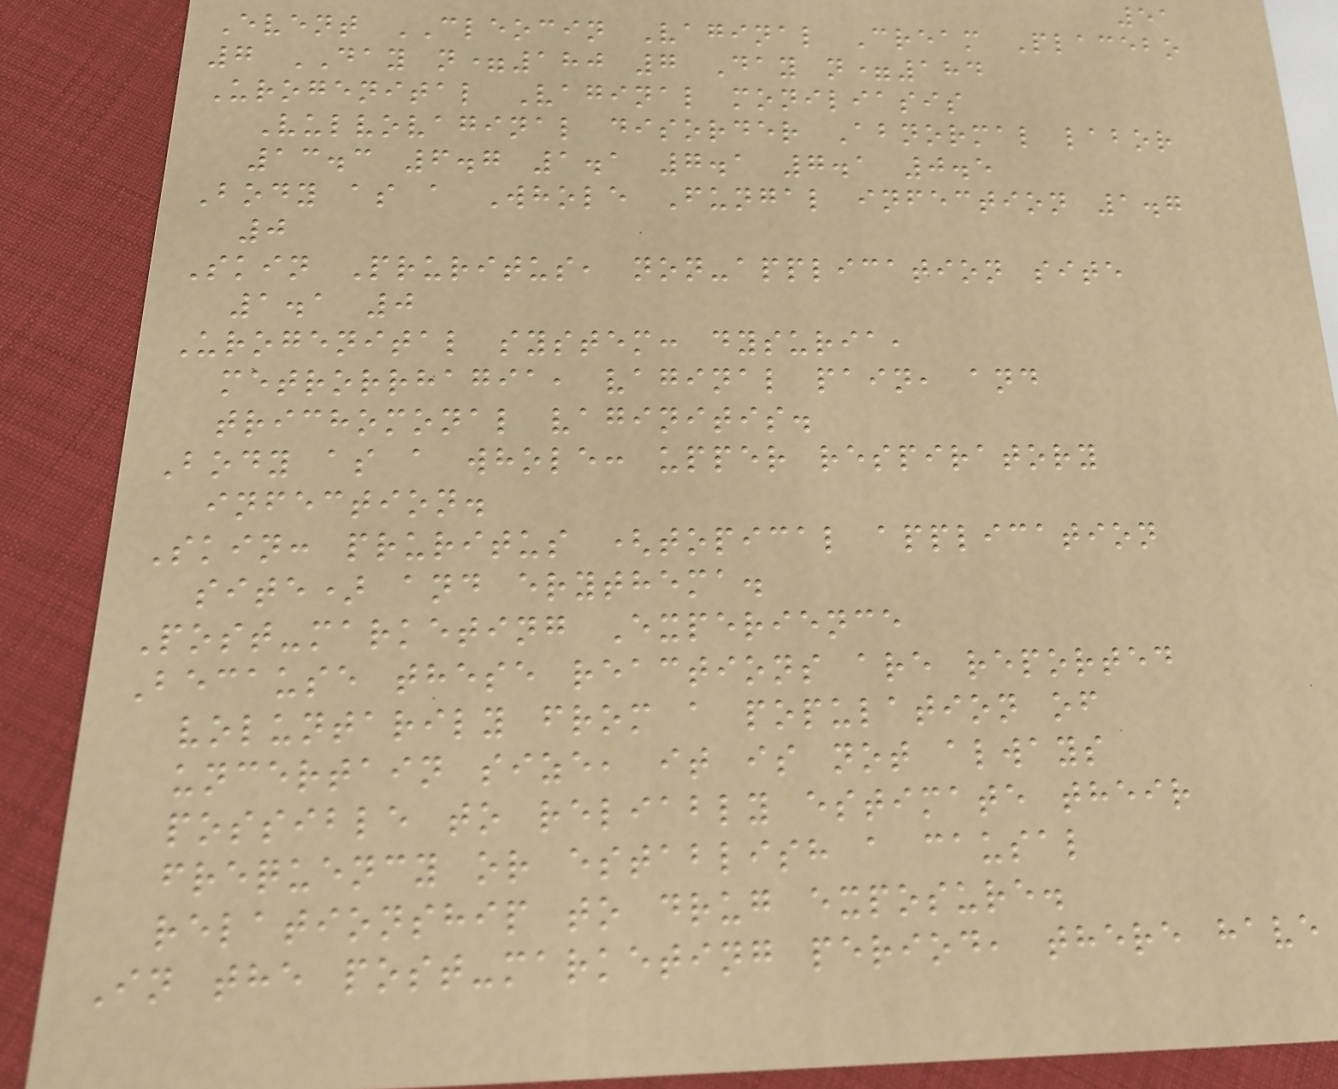51
Event CLEOCIN Vaginal Cream Placebo
7 DAY n=180 7 Day n=184
Urogenital Vaginal moniliasis
Vulvovaginal disorder Abnormal labor
13.3 6.7 1.1 7.1 7.1 0.5
Body as a Whole Fungal infection 1.7
0
Skin Pruritus, non-application site
1.1 0
Urogenital system: dysuria,
metrorrhagia, vaginal pain, and
trichomonal vaginitis.
Body as a whole: upper respiratory
infection.
Skin: pruritus (topical application
site) and erythema.
Post-marketing Experience
Because these reactions are reported
voluntarily from a population of
uncertain size, it is not always
possible to reliably estimate their
frequency or establish a causal
relationship to drug exposure.
In the post-marketing period, there have
